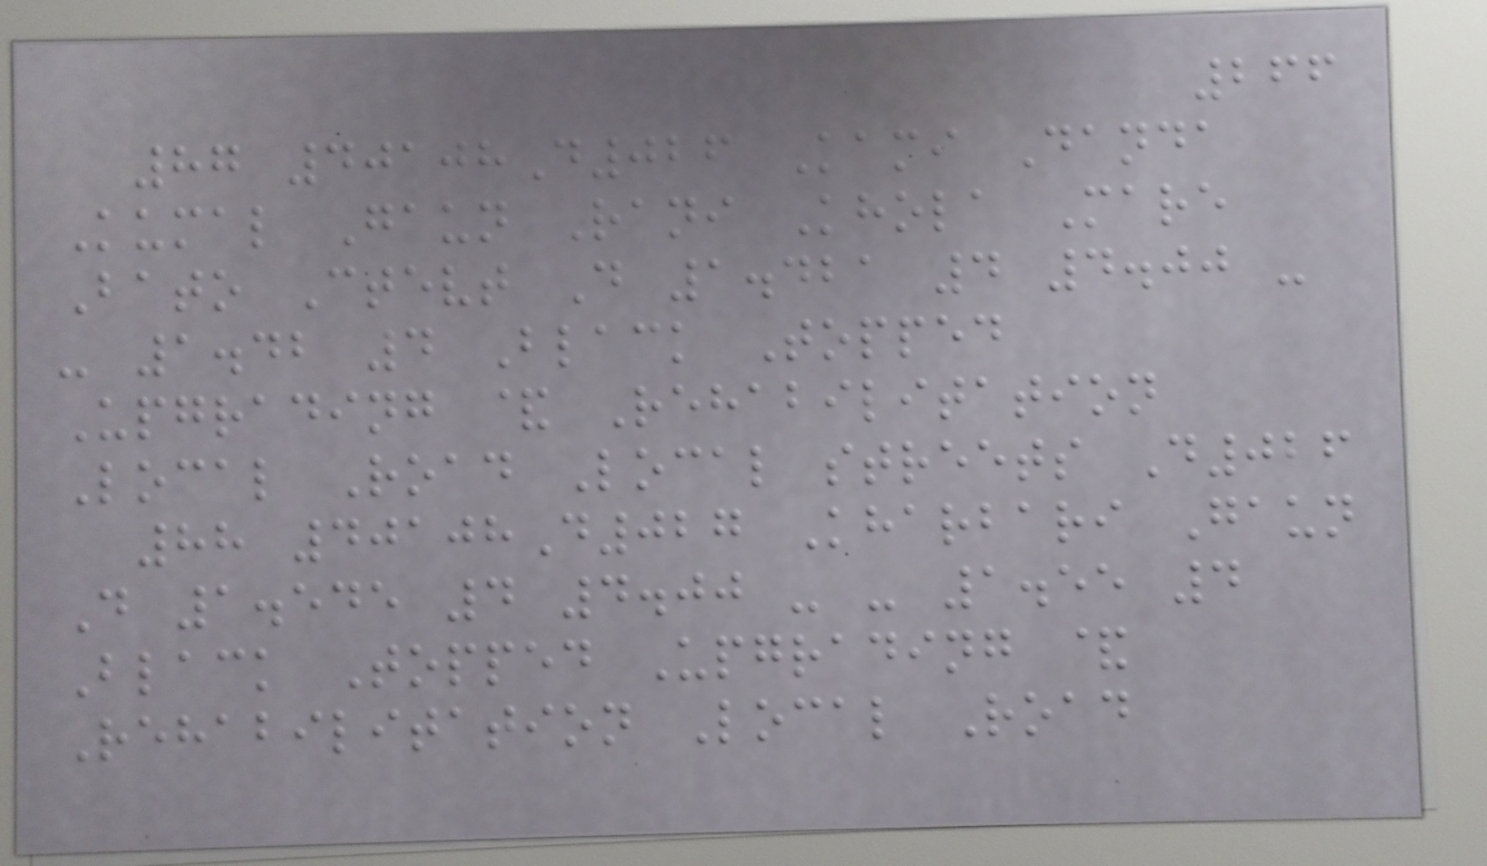266
87 40108D026 Kami Danda
Kumal Gaun Rani Khola Mare
Bato Ctevt D 1.421 4 4.00 -
- 1.42 4 Black Topped
Upgrading & Rehabilitation
Local Road Local streets D026
88 40108D027 Kharbari Gaun
D 1.545 4 4.00 - - 1.55 4
Black Topped Upgrading &
Rehabilitation Local Road
